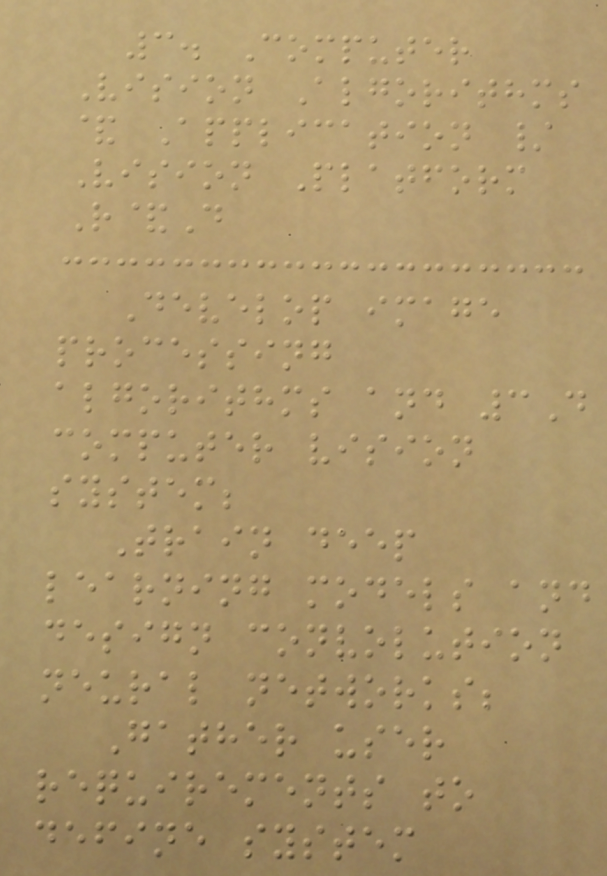3. Computer
Vision Algorithms
& Application /
Vision Platform
R&D
Develop image
processing
algorithms and 3D
computer vision
system;
Train deep
learning models and
design convolution
neural networks;
Gather user
requirements to
define system
